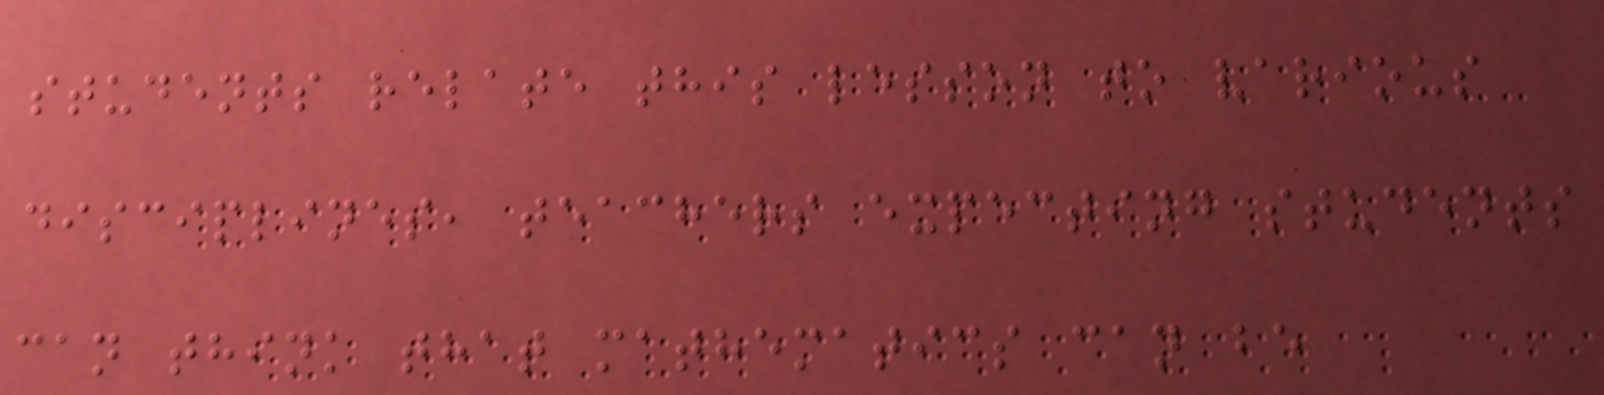students relate this lesson to various
disciplines, teachers expecting students
can think that mathematics can be
